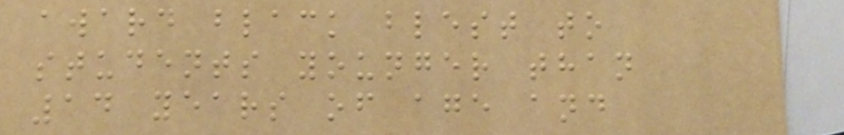award black blest to
students younger than
14 years of age and
